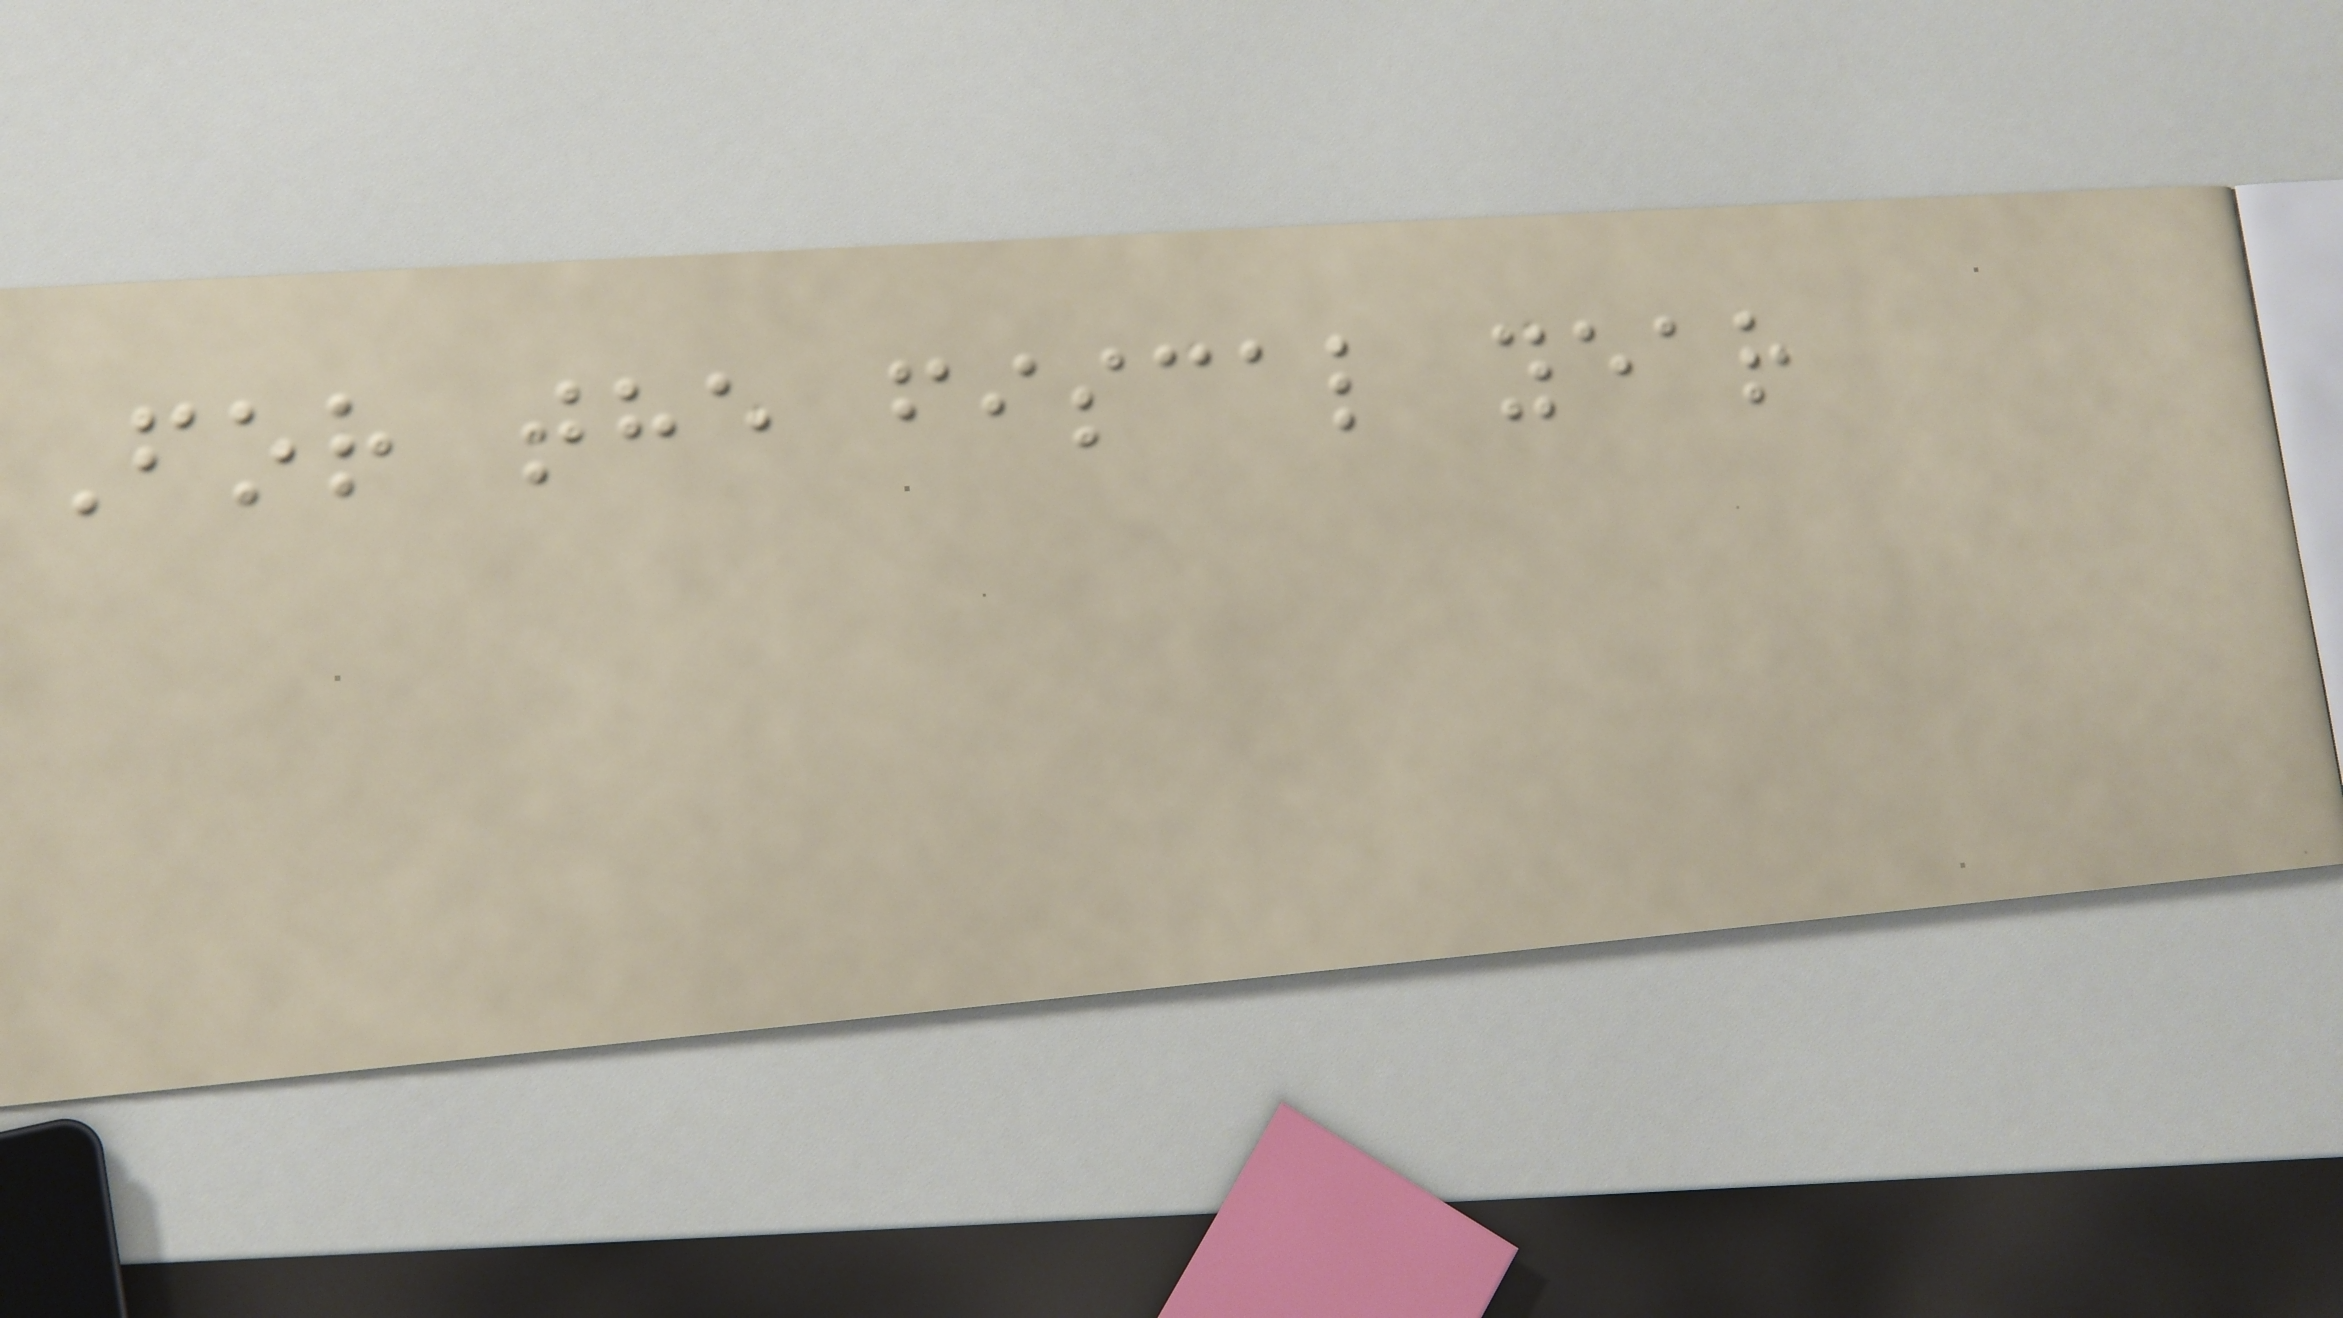For the fiscal year
